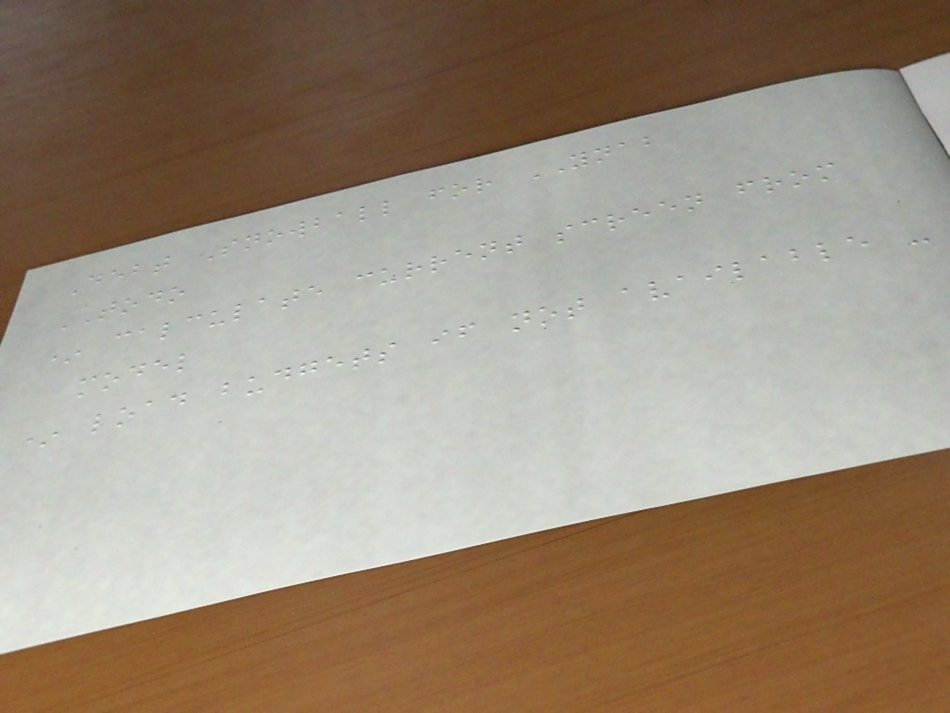Debt Snowball for YNAB
TODO
* calculate current screen from
model
* load budgets if not available -
